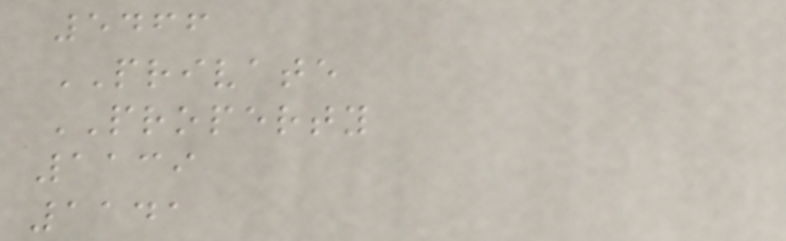5466
PRIVATE
PROPERTY
1139
1141
